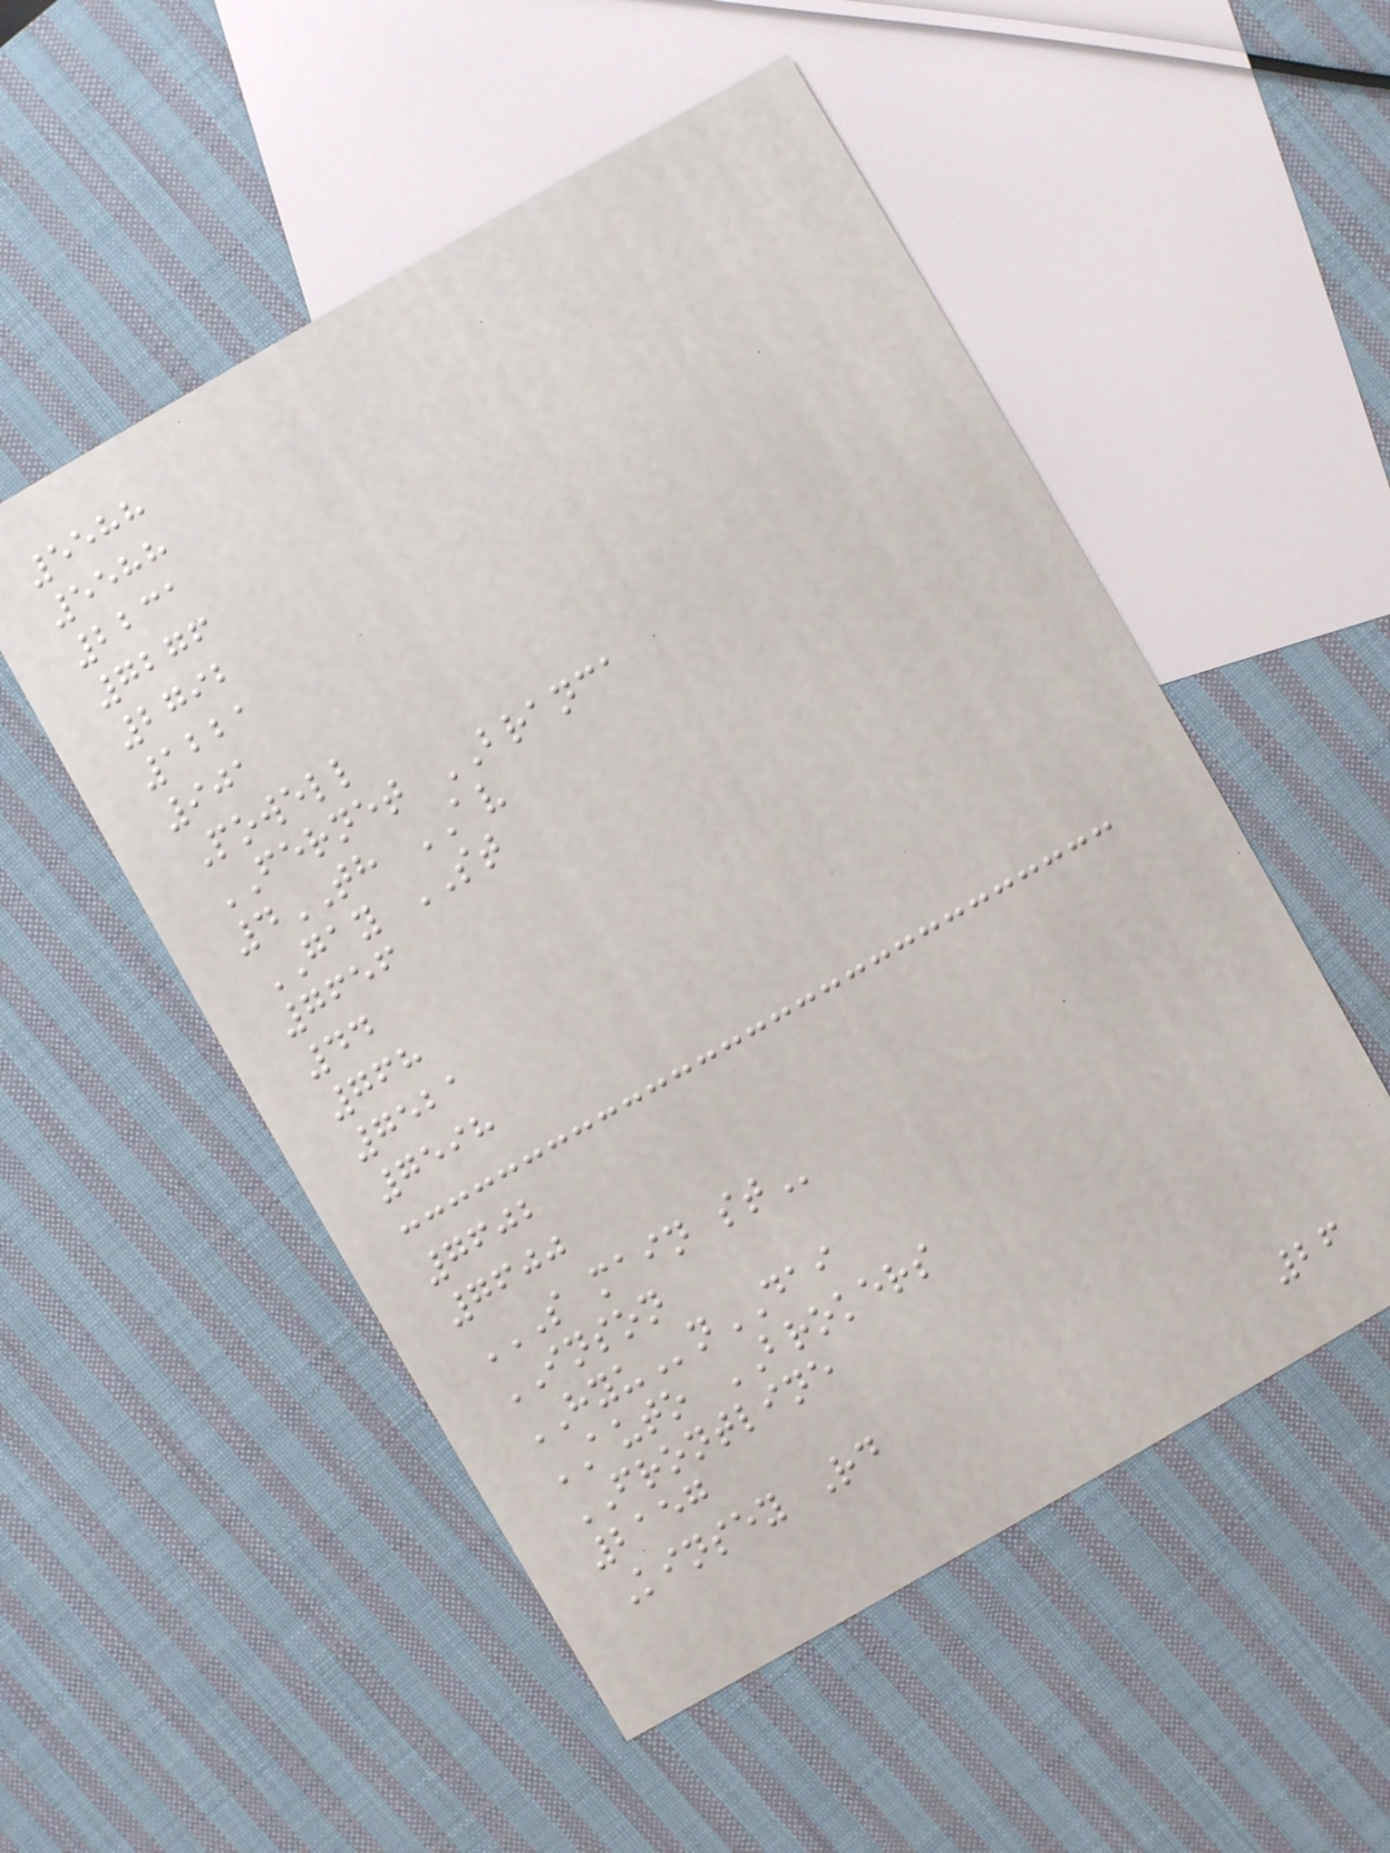5588
5588
2231
7276
2792
1221
901
Powell
FERNET BRANCA
4TH AV
GAY ST
7656
44
768
7521
7598
7602
7600
S MAIN ST
INSON
HYUnDAI
AUTO BROKERS
FRONTLINE
2157
Kinsey Rd
26
